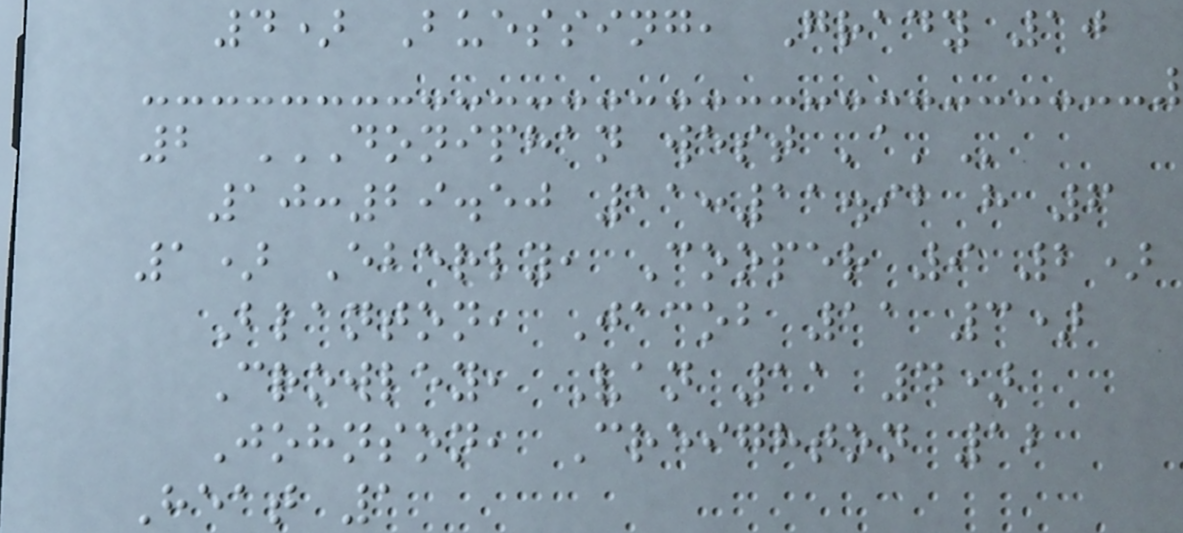4) Buessing, Grady 10
2 DONIPHAN WEST 'A'
10:29.50 11:11.92 h 6
1) Eberly, Cooper 9 2)
Blanton, Jacob 11 3)
Crowley, Van 11 4)
Johnson, Creighton 12
Heat 1
